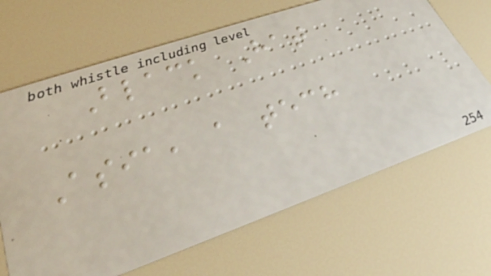Black Hat
Asia, a tech
